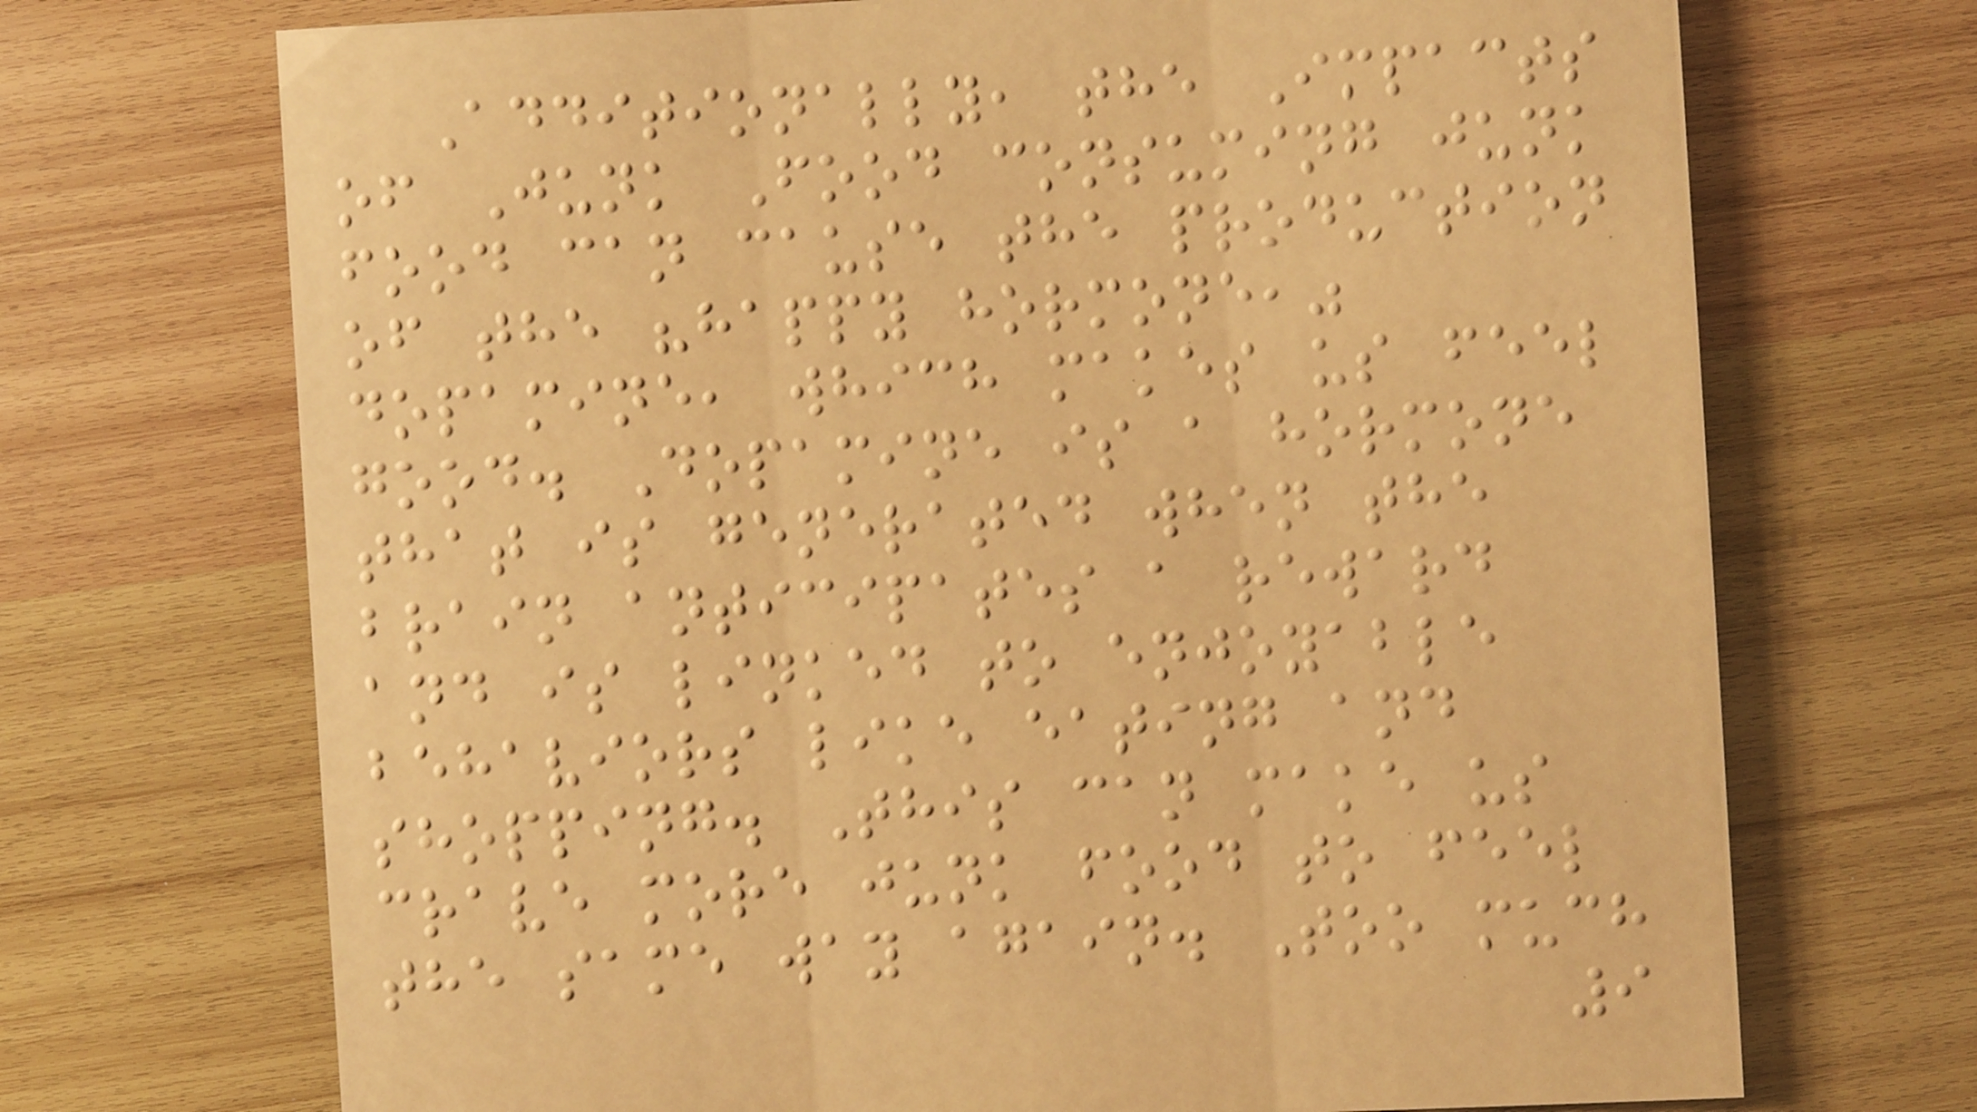Additionally, the Impacts
of Junk Food consuming junk
food can cause the production
of the "happy hormone,"
dopamine, which makes us feel
good. Dopamine is a hormone
that is generated when the
brain anticipates a reward
and is linked to enjoyable
behaviors like eating and
shopping. This can make us
crave more junk food to feel
the same way again. Too much
9
